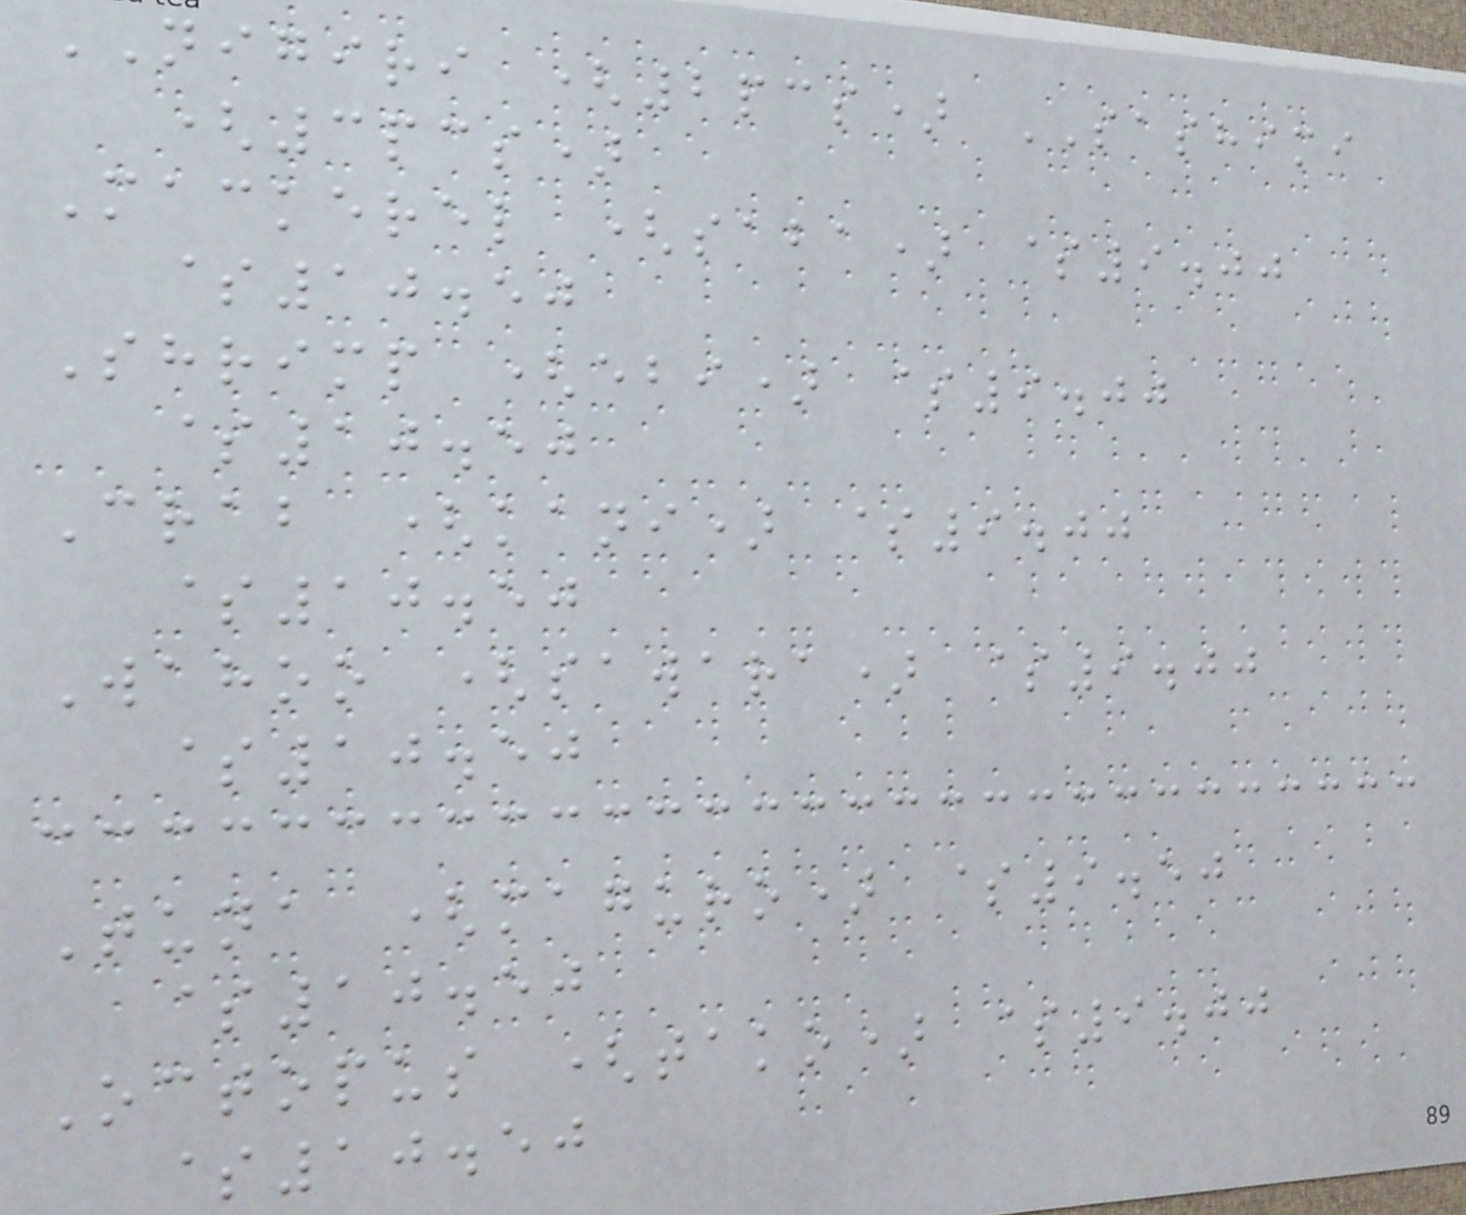NIGIRI (2pcs) SASHIMI
(3pcs)
Mackerel (saba) $9.00
$10.50
Shrimp (ebi) $9.00
$10.50
Crab (kani) $9.00
$10.50
Wahoo (sawara) $9.00
$10.50
Tuna (maguro) $9.50
$10.50
Octopus (tako) $9.00
$10.50
